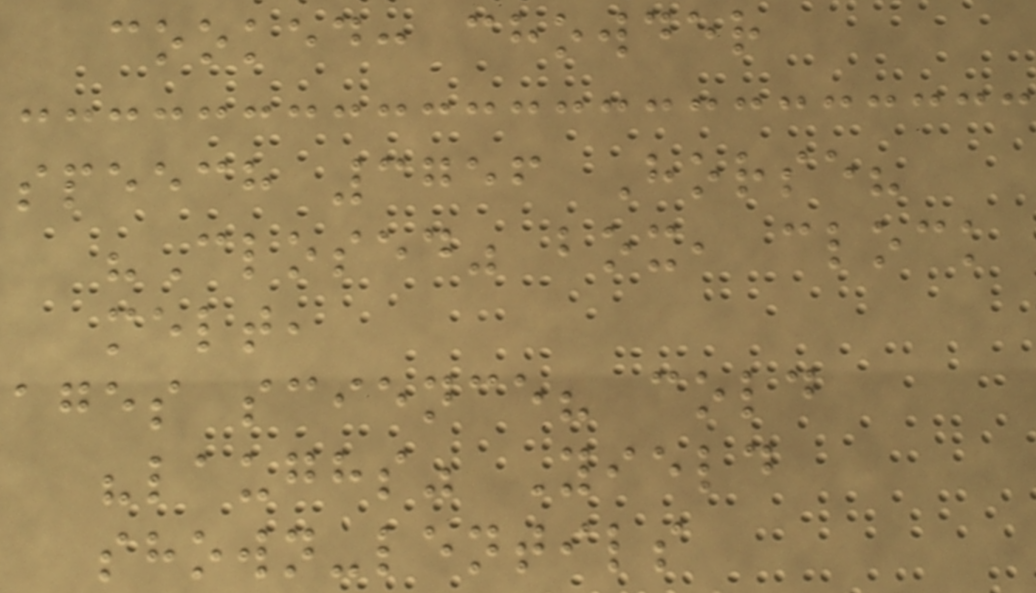cooked: chowder
speech 3756 Horse?
"Closed" box, clock
melt,
ages science? cold
"laughs" Yield
shown-lentils
